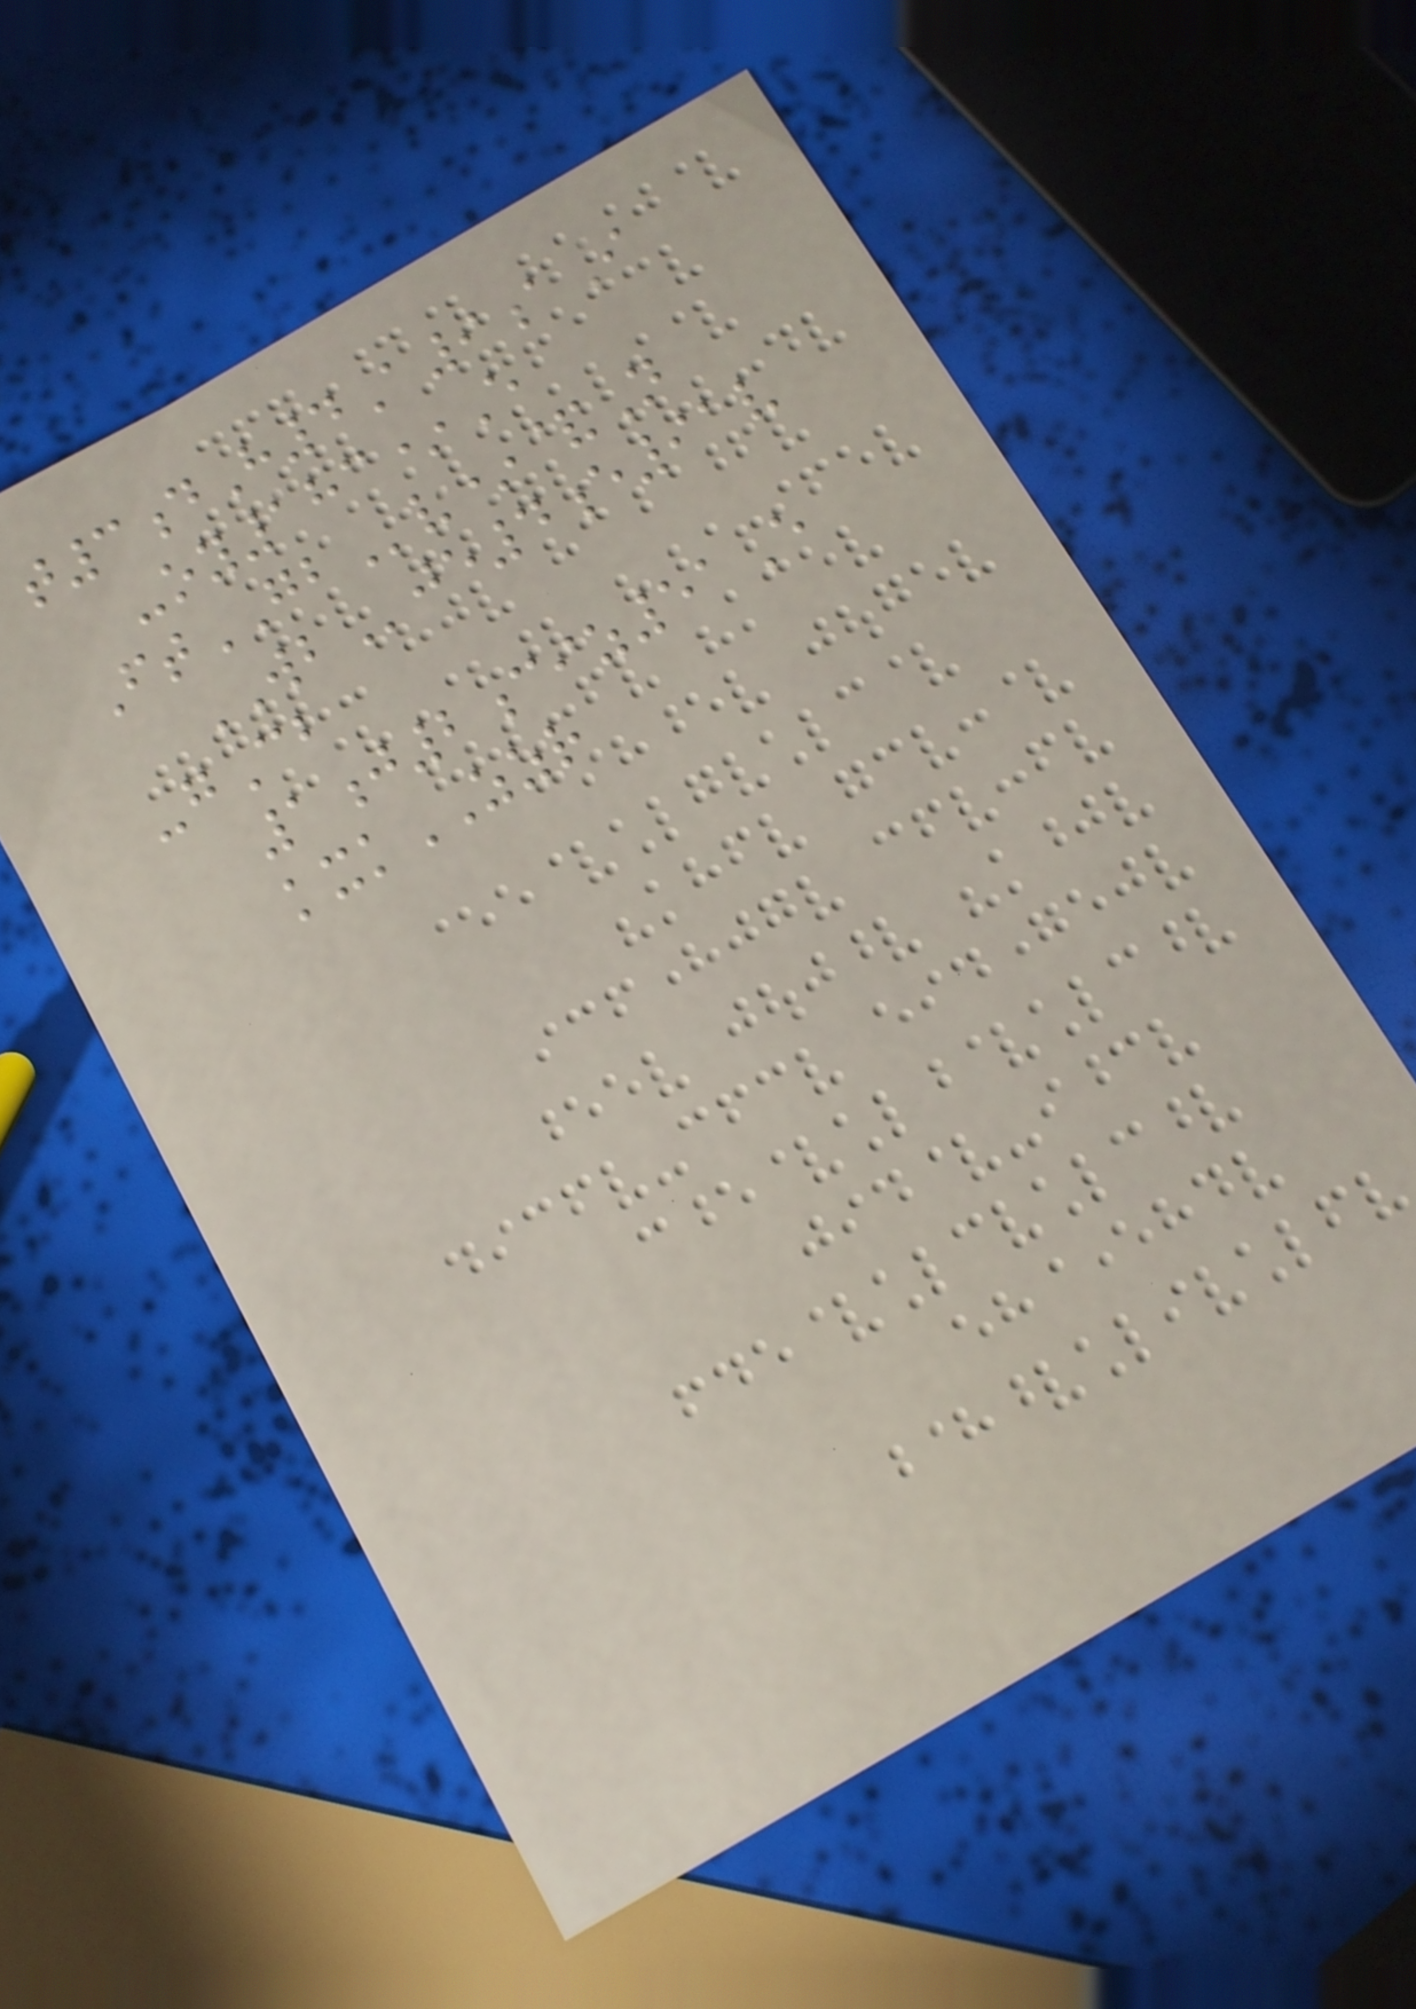t3dH4A9aI
-oy183*E
FtGBv*&N
WBje4e91v
-gCb
1j2ciz51E
kxkZZR
